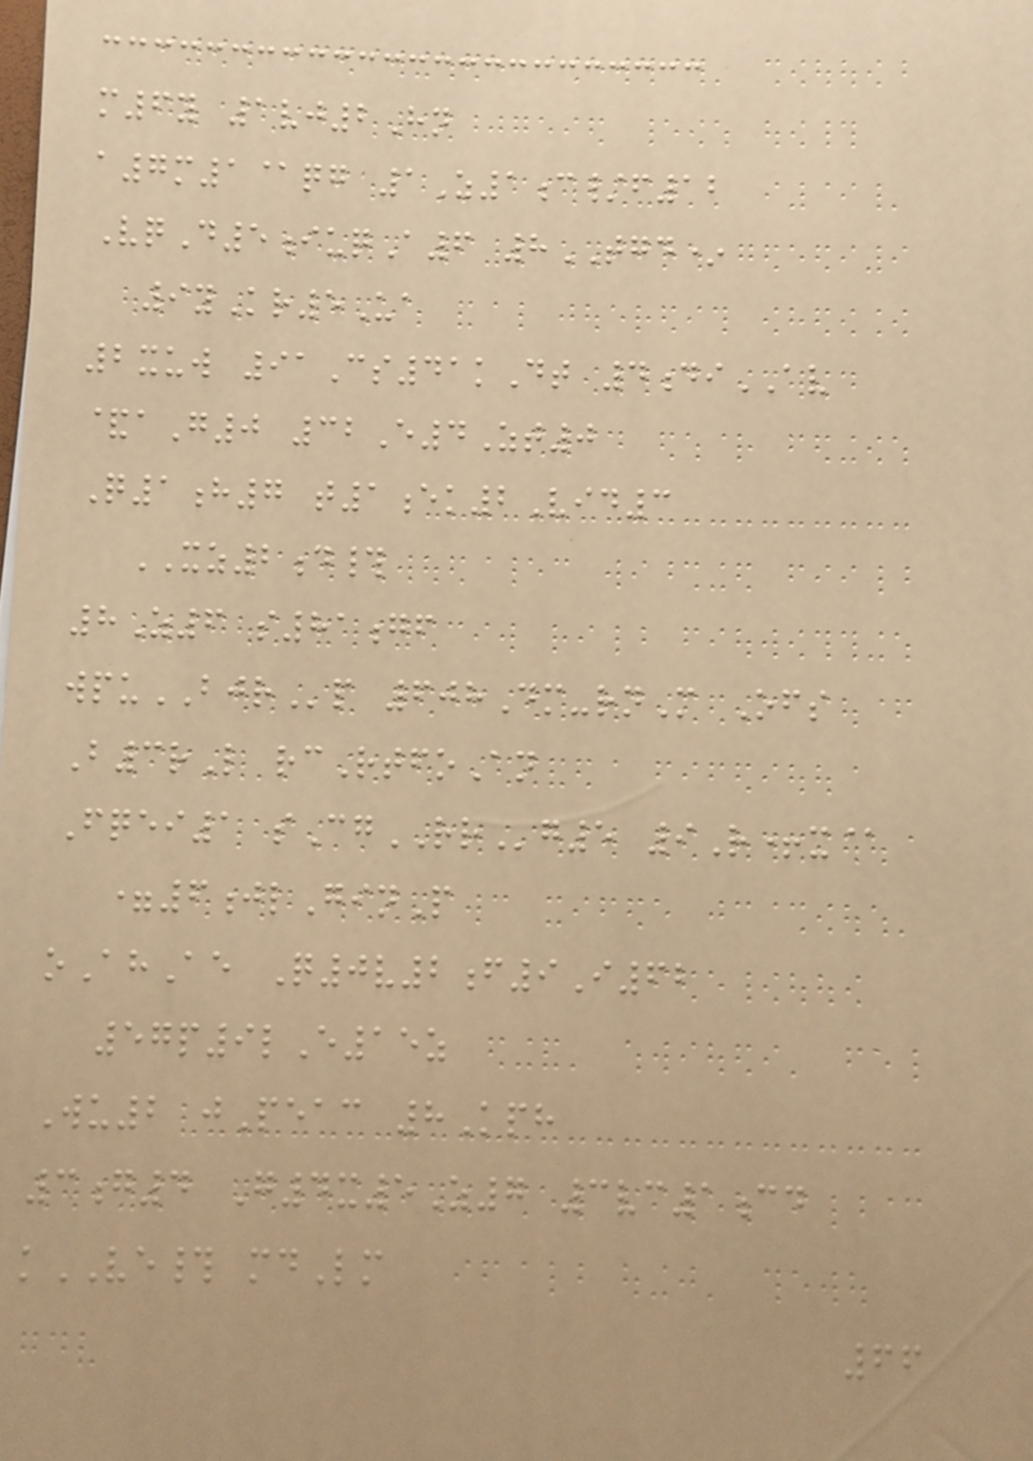m6y 1vj2Hn
a7m1@qg 1Z1c/f12
VqD5iuqA6 8TGD*
9yKr5Ua
2xuw 91Cs41kDt 4diAV
&aG0 32E4Zt0
Q1h7 t1ek2Vid3
XZ2d#
8Z6 s81gf
wpuBJRp 608Dm-rnM Ofs
B3rL rcRtfoAn
Fqei1 sCgRRg5 9R+x@
=6jlGinP
oAhAe Q0v2f9I62
57p9lE15z
Wu2 jPeac 8Kph
3g4 G4x5Z7 3vc1cd
kVE# mdLm
66
